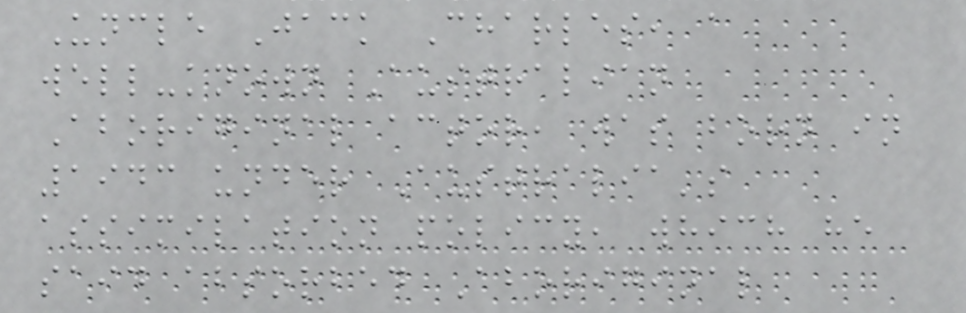Uncle Jack Charles, a
well-known Australian
Aboriginal actor, was born in
1943 under Australia's
assimilation policy, which he
said absorbed Aboriginal
